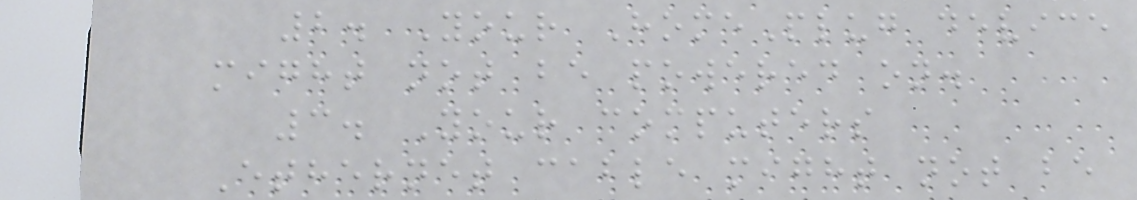2. Your HomePlug device
might not be powered on.
3. Your computers
Ethernet cable might not be
